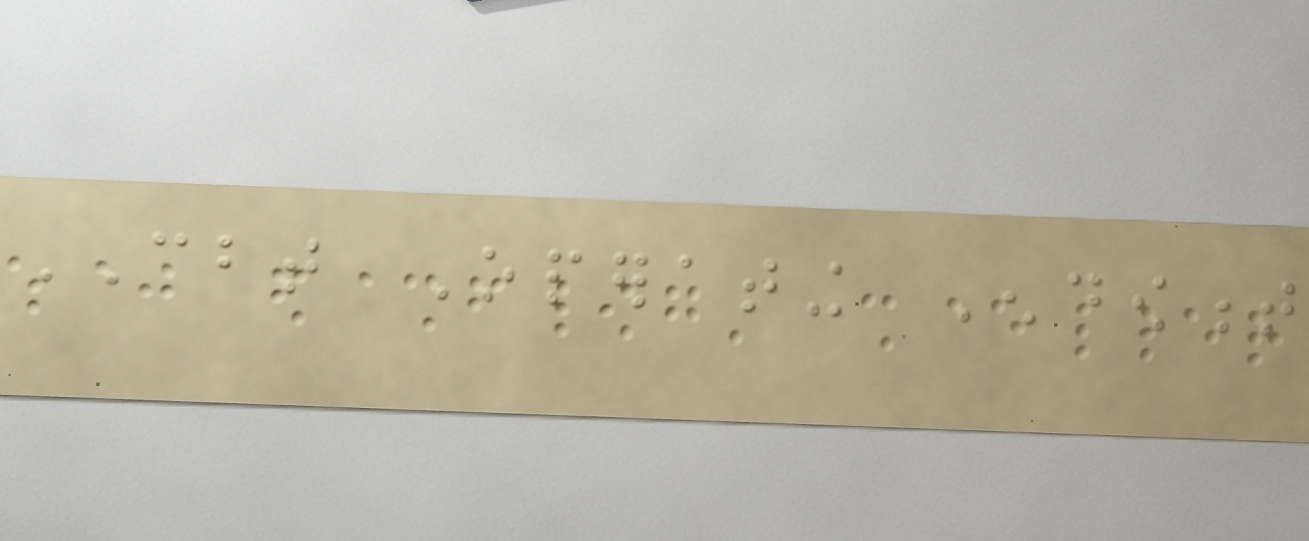CBT Operating Endowment
